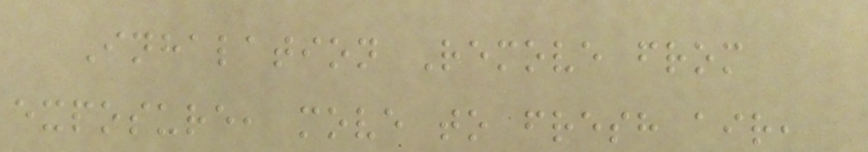Inhalation Remove from
exposure, move to fresh air,
